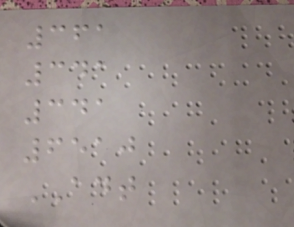361
341
341
6510
ADT
